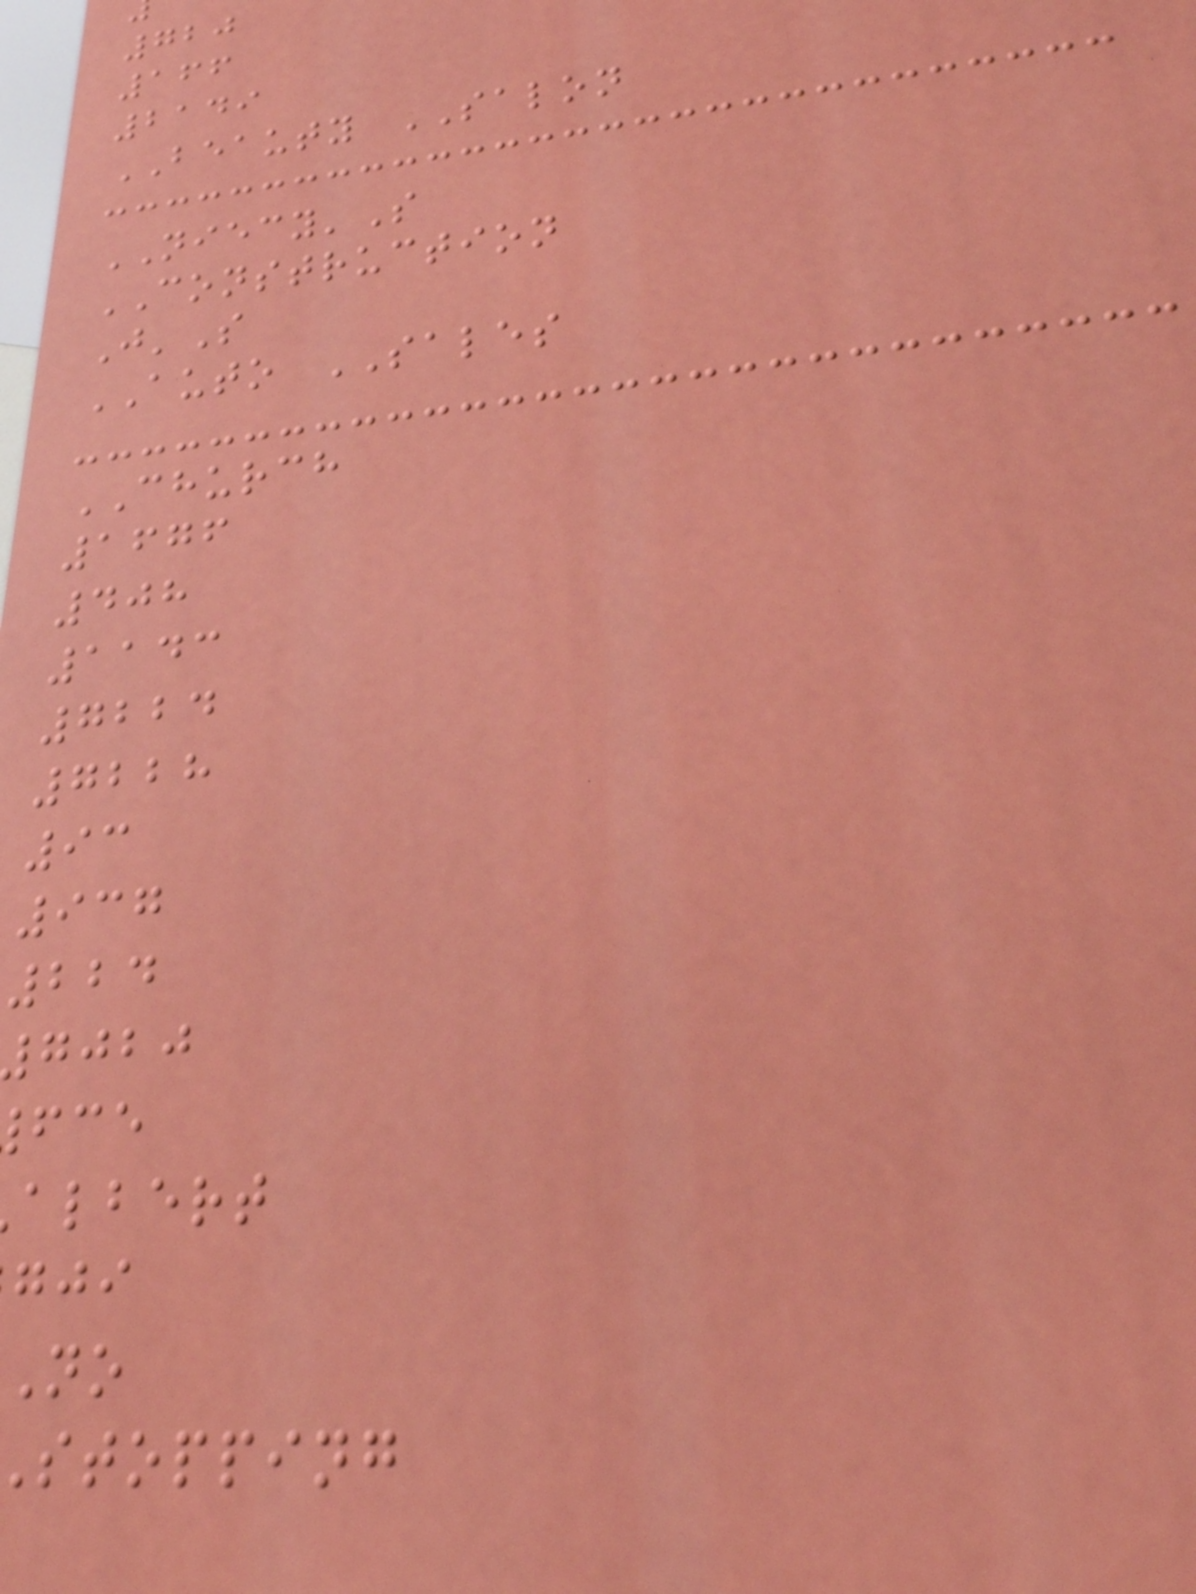720
166
2149
BEAUTY SALON
NIECY'S
CONSTRUCTION
J'S
AUTO SALES
CHURCH
1676
408
1143
7224
7228
93
937
224
gjbj
albert
stopping
